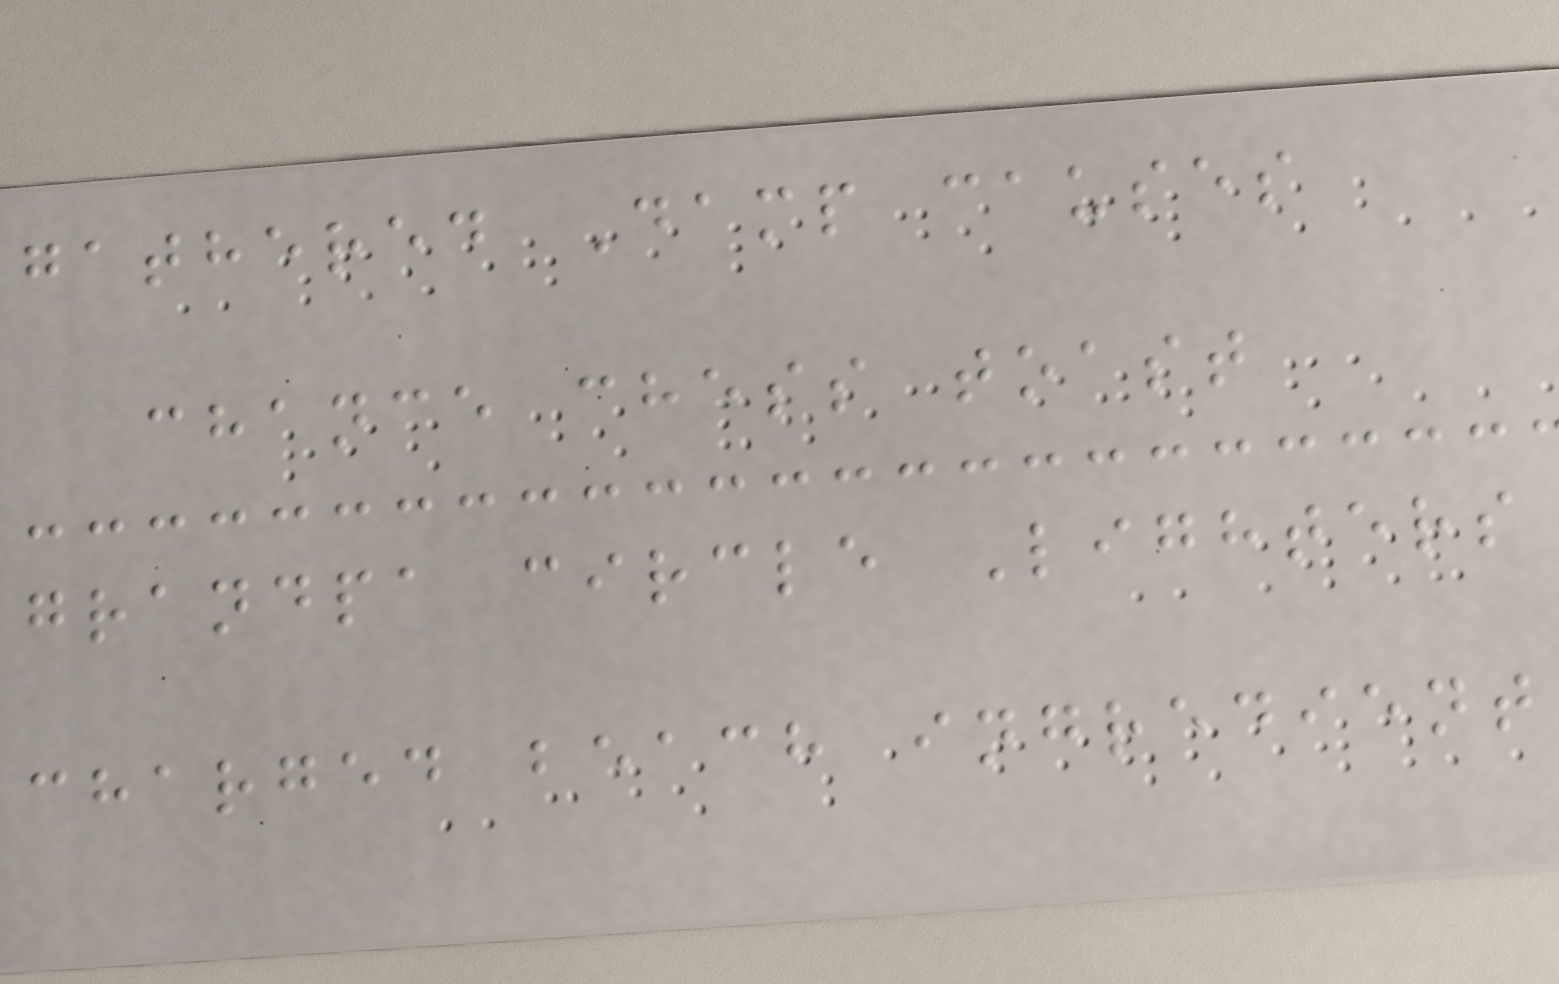gathered Damp causes
chance chess toast
grandpa circle Lighters
charged beach ingredient
